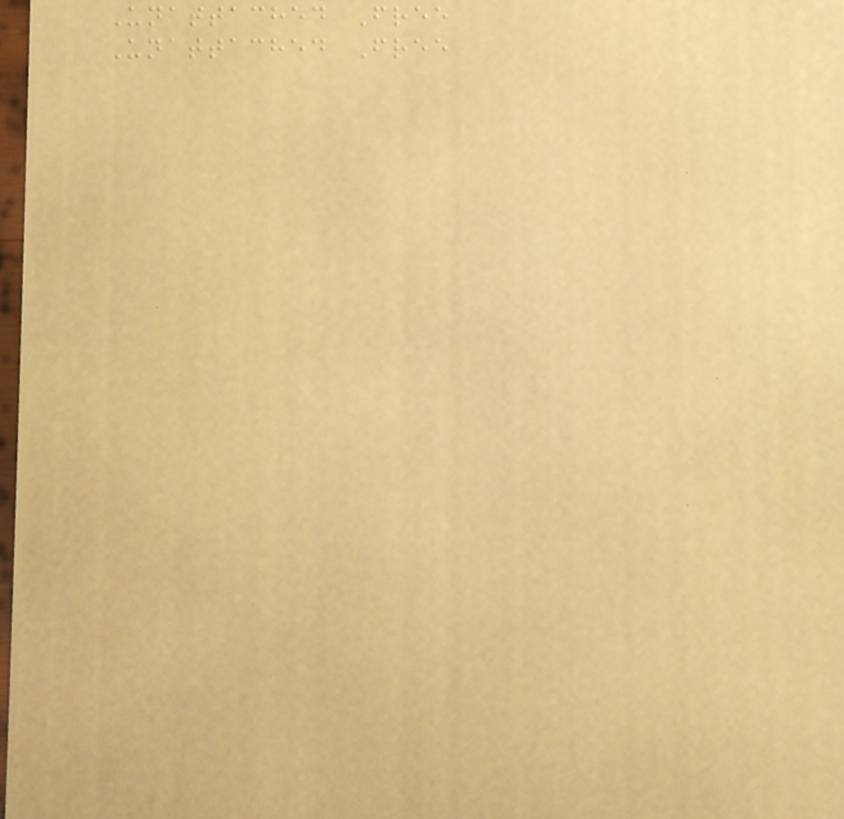Unattached Free
Unattached Free
